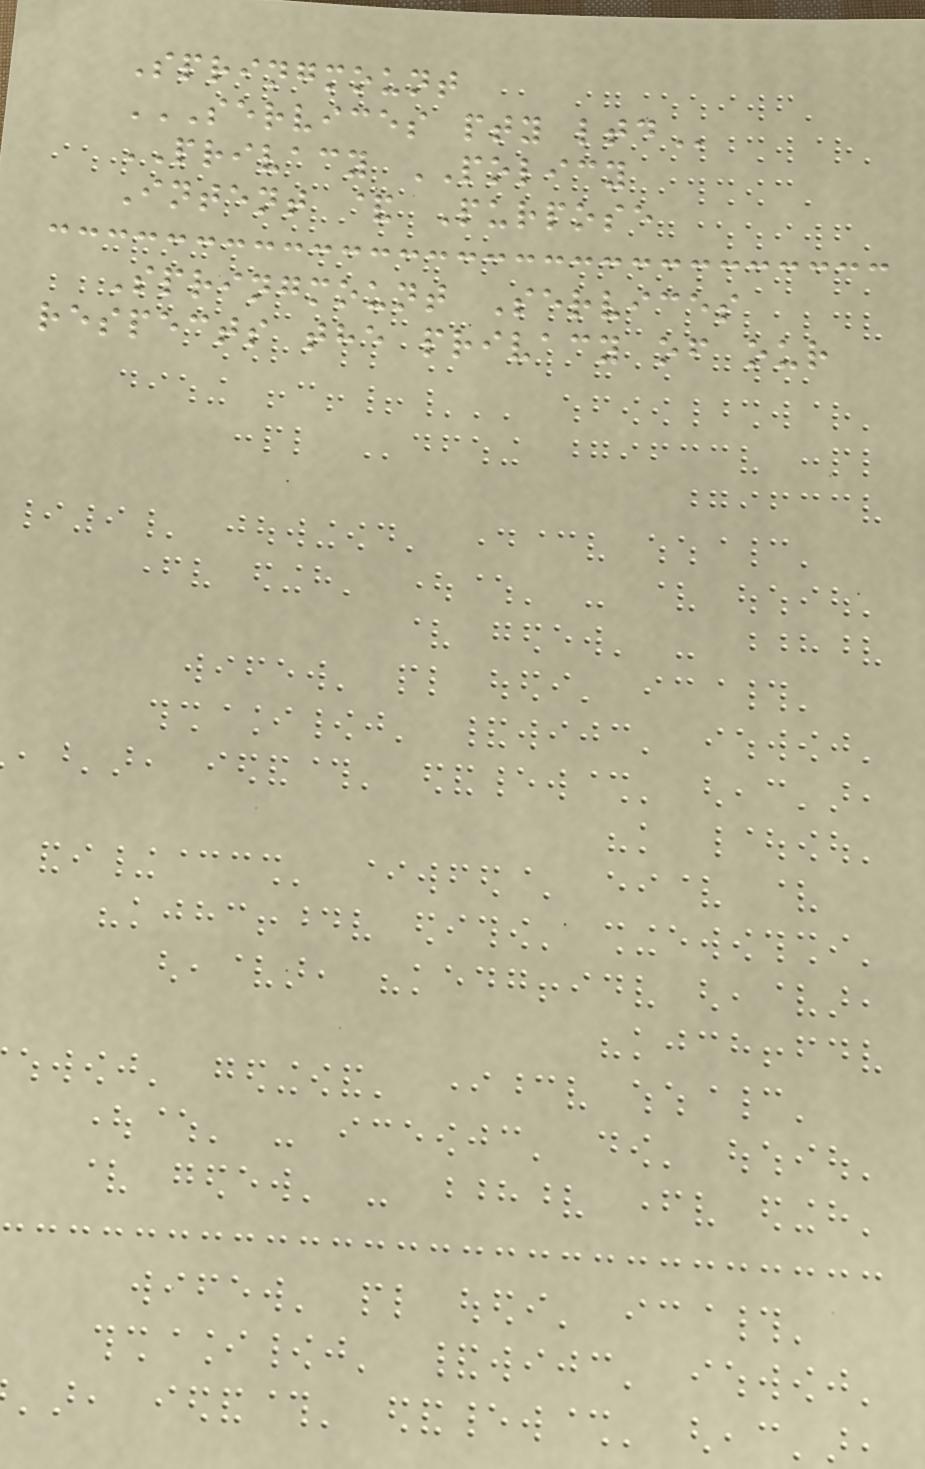Springmount
SERVICES PTY LTD
PRIVACY POLICY
Intent & Purpose
Springmount Services
respects the privacy of our
